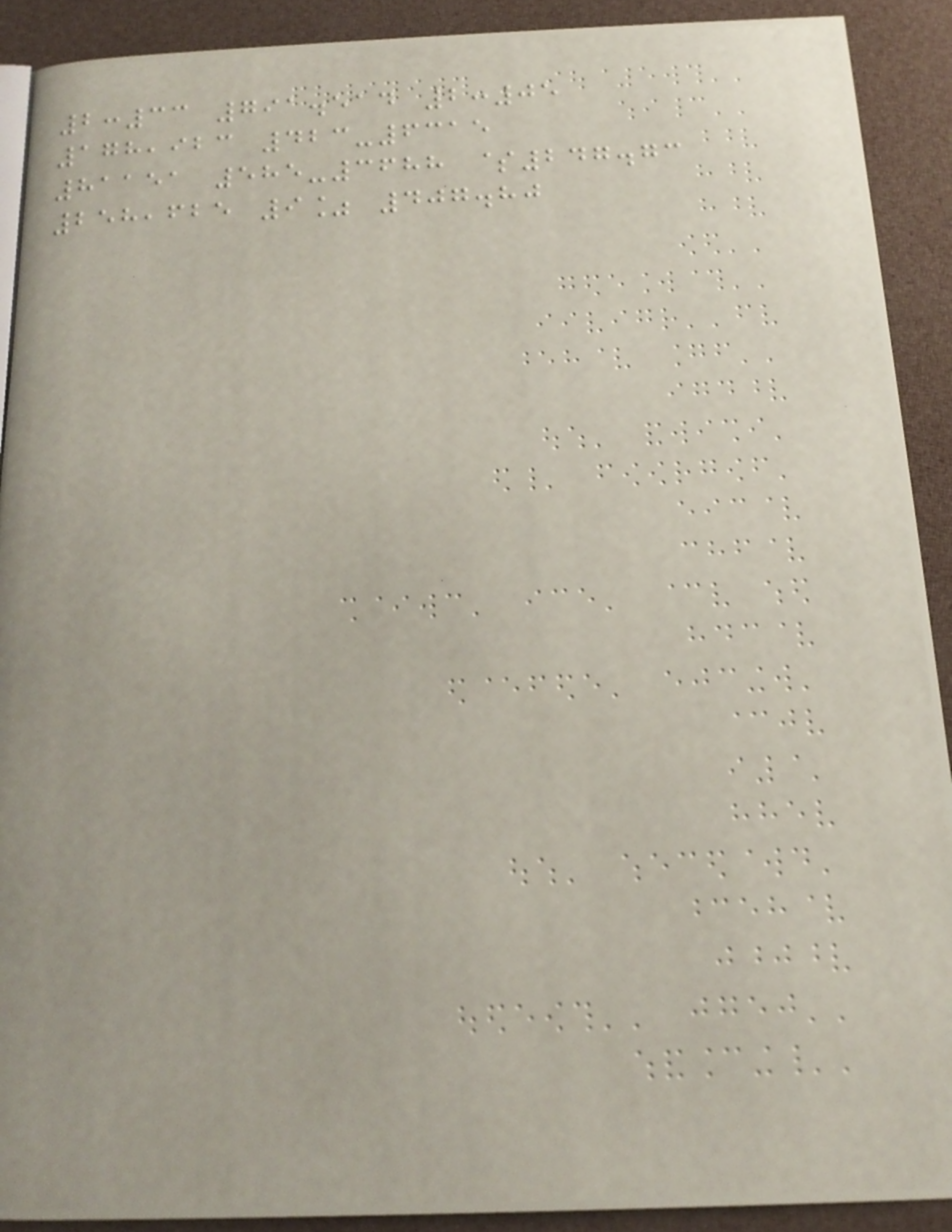2:33 791.514 2:05
178,923 423-6315
81151 585-3688 $247.73
258,625 9% 407.80
